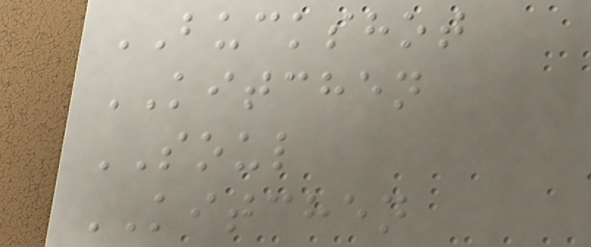BUCKSHOT
KITCHEN
SOUL
KITCHEN
